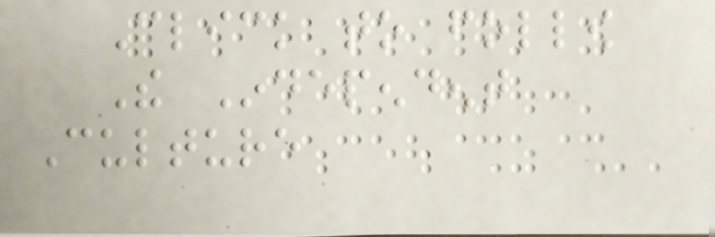Click to follow
The Independent
Culture
